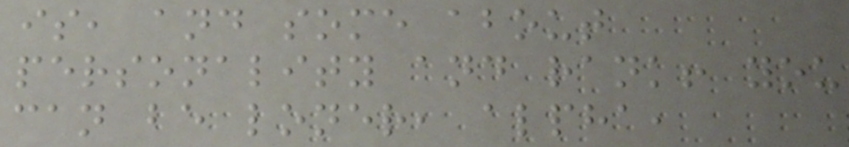is, and some about
personality and rank! you
can be loner, alpha,
